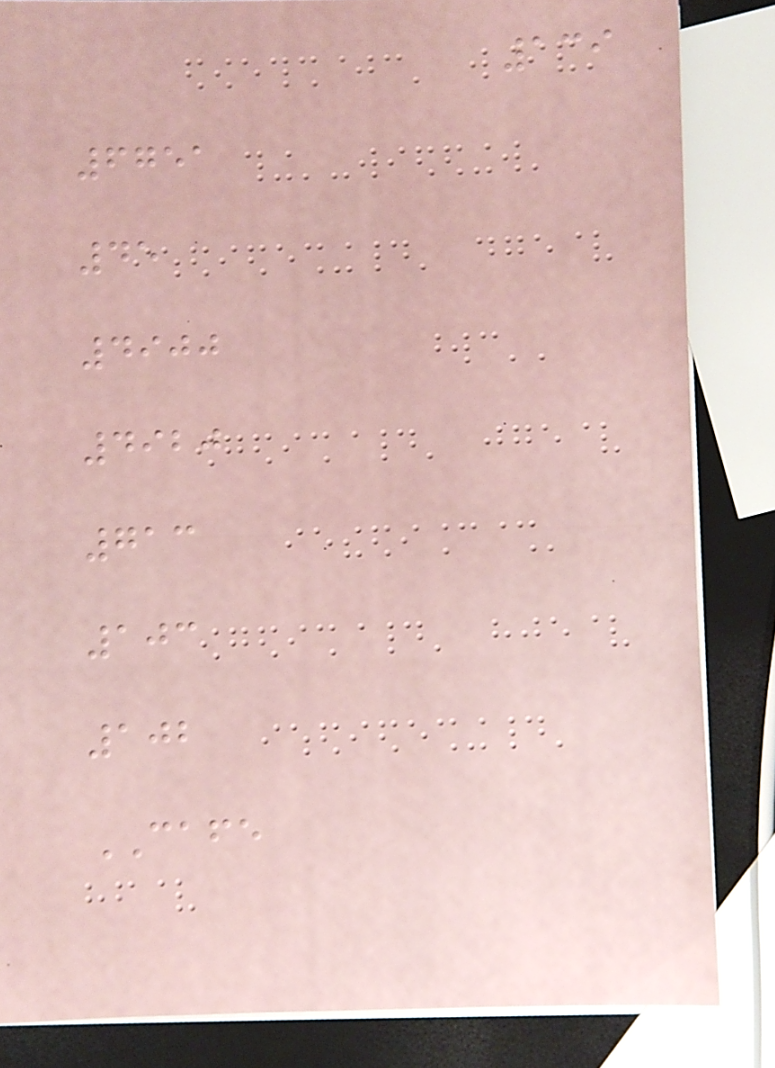139
6751
45
4900
4920
713
103
102
CAFE
